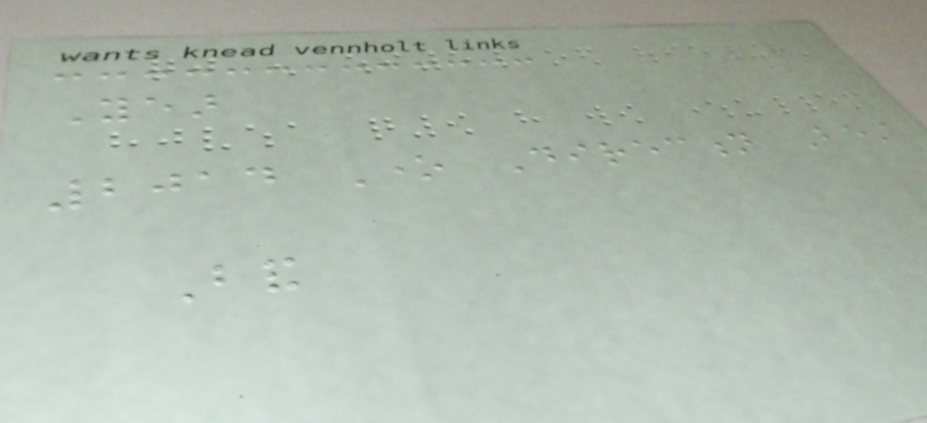Year
2014 One Direction Best
Band
